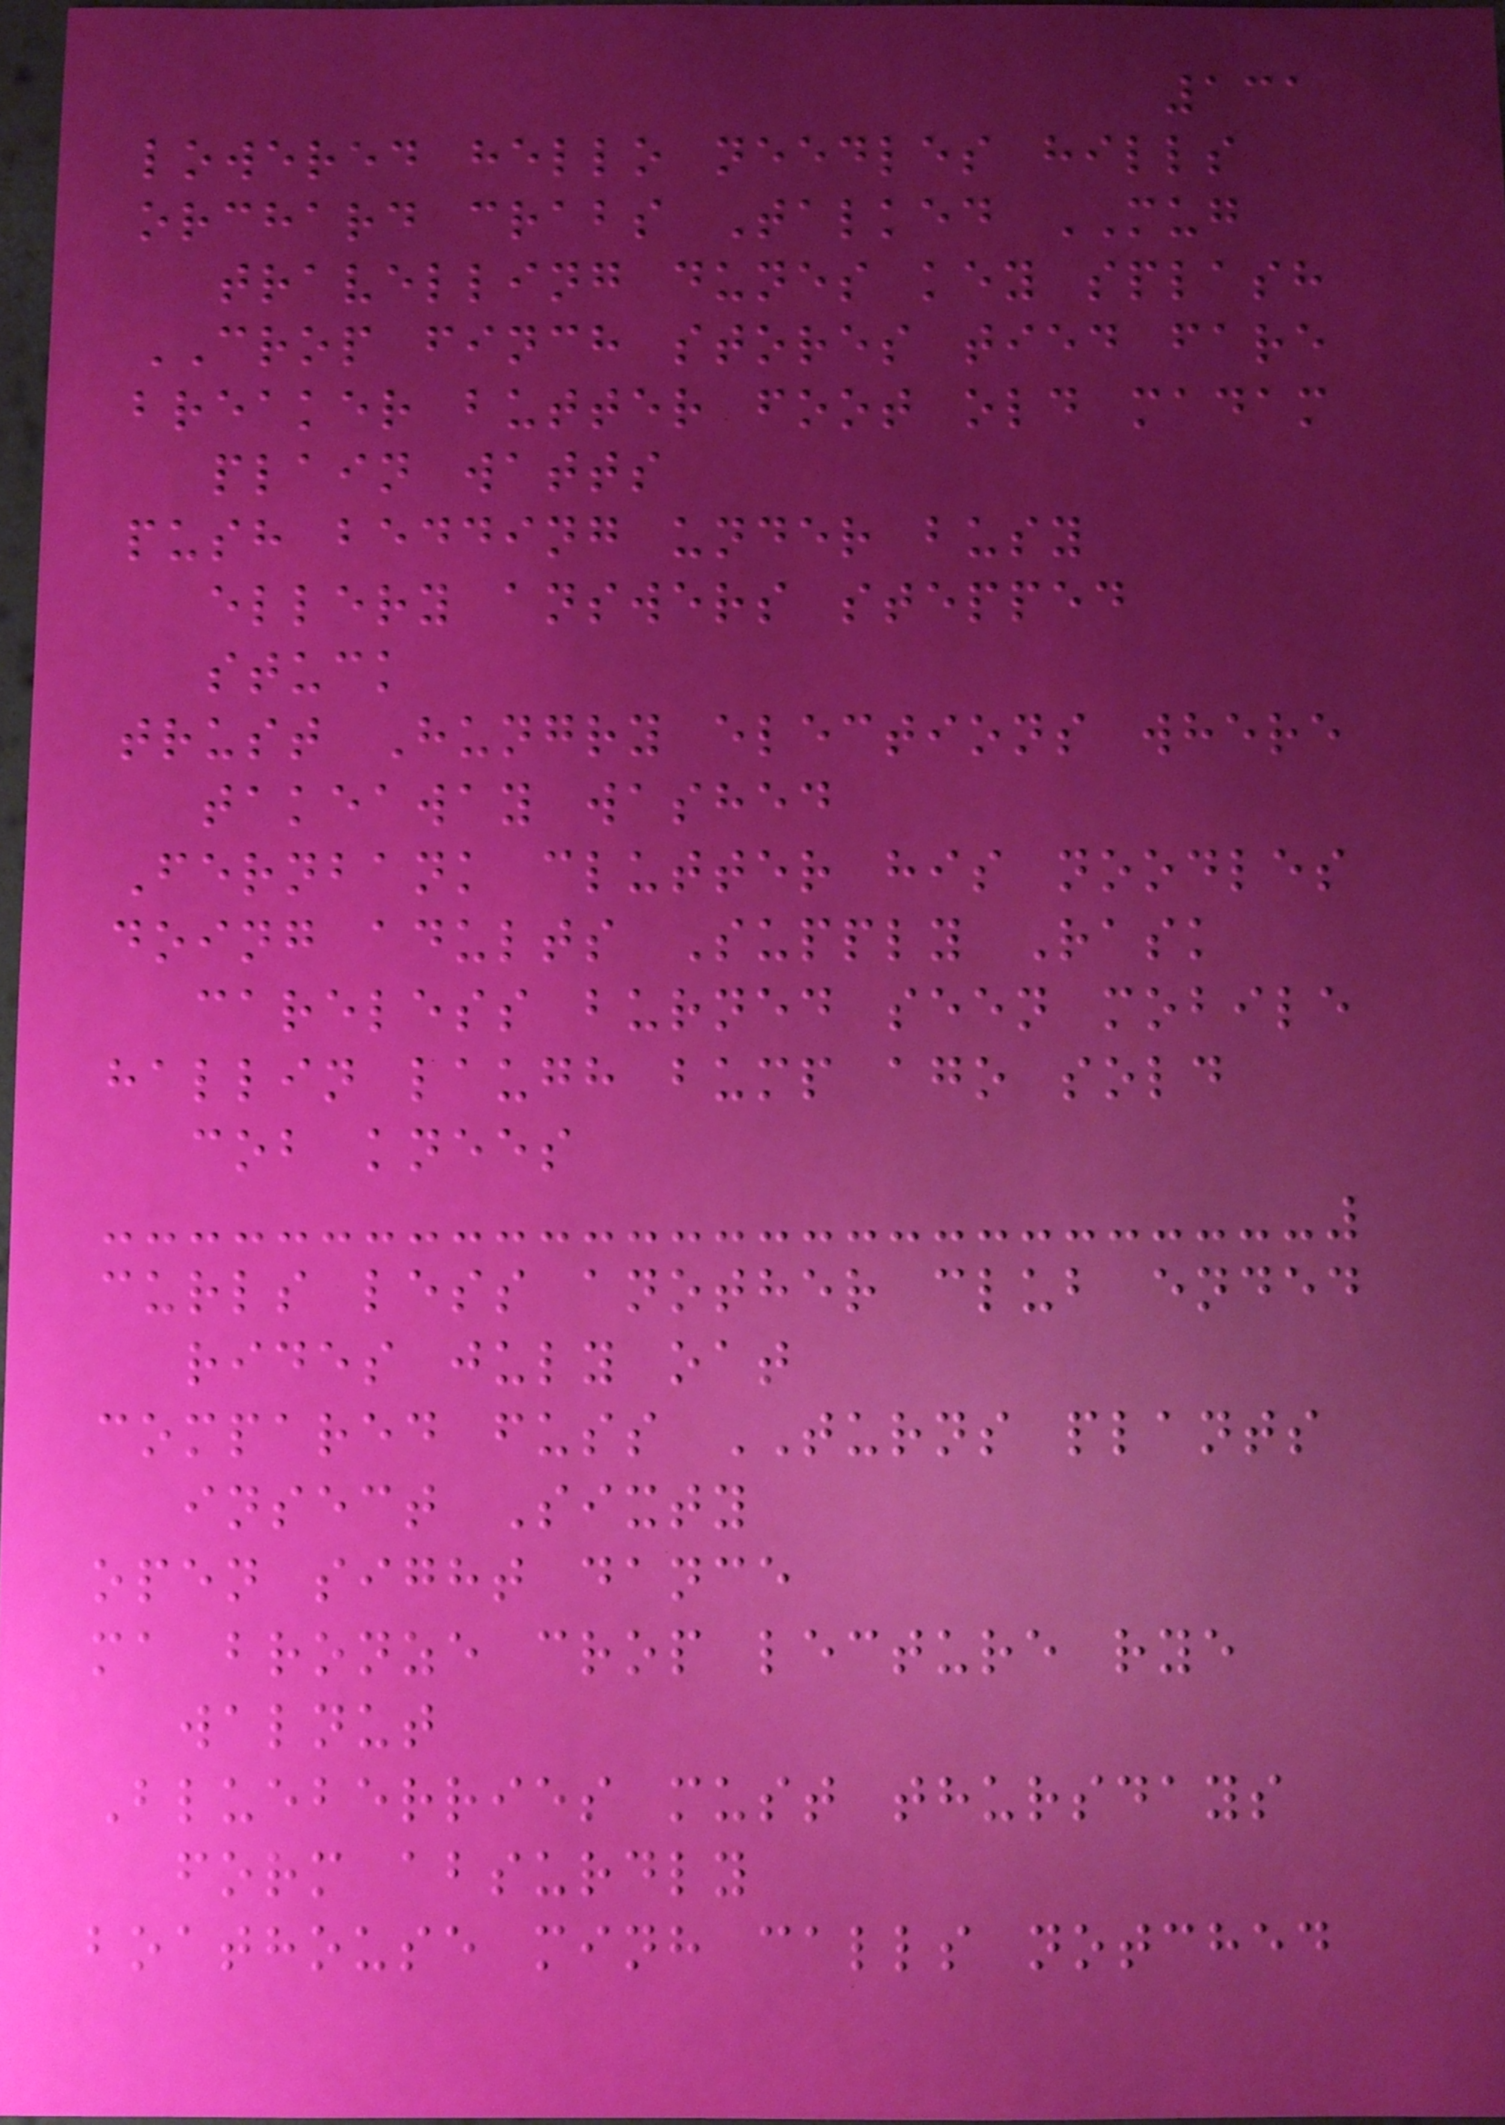131
lowered hello needles hills
orchard crabs Talked MUG
travelling dunes key splash
CROP finch stores tied fare
breaker butter foot old madam
plain watts
push bedding under busy
ellery answers stepped
stuck
trust Hungry elections where
takeaway washed
Fernbank clutter his noodles
doing adults Supply Rask
careless burned seen mobile
hallin laugh bump ago sold
cob knees
curls less another club ended
rides july oat
compared fuss TURNS plants
insect Sixty
open sight dance
ma bronze crop lecture rye
walnut
Blueberries must thursdays
form absurdly
boathouse minh calls notched
